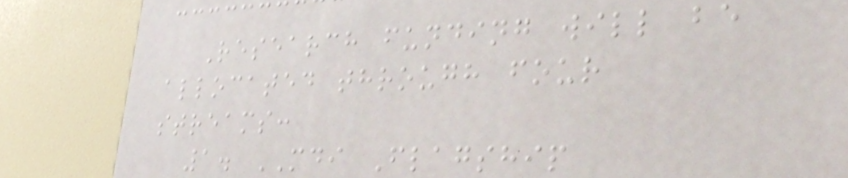Research funding will be
allocated through four
streams:
1. MDI Flagship
